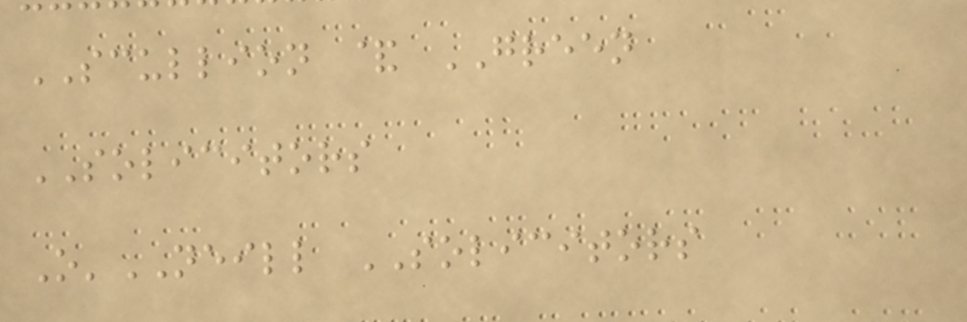SCULLION & GREEN
SOLICITORS
O'NEILL SOLICITORS
